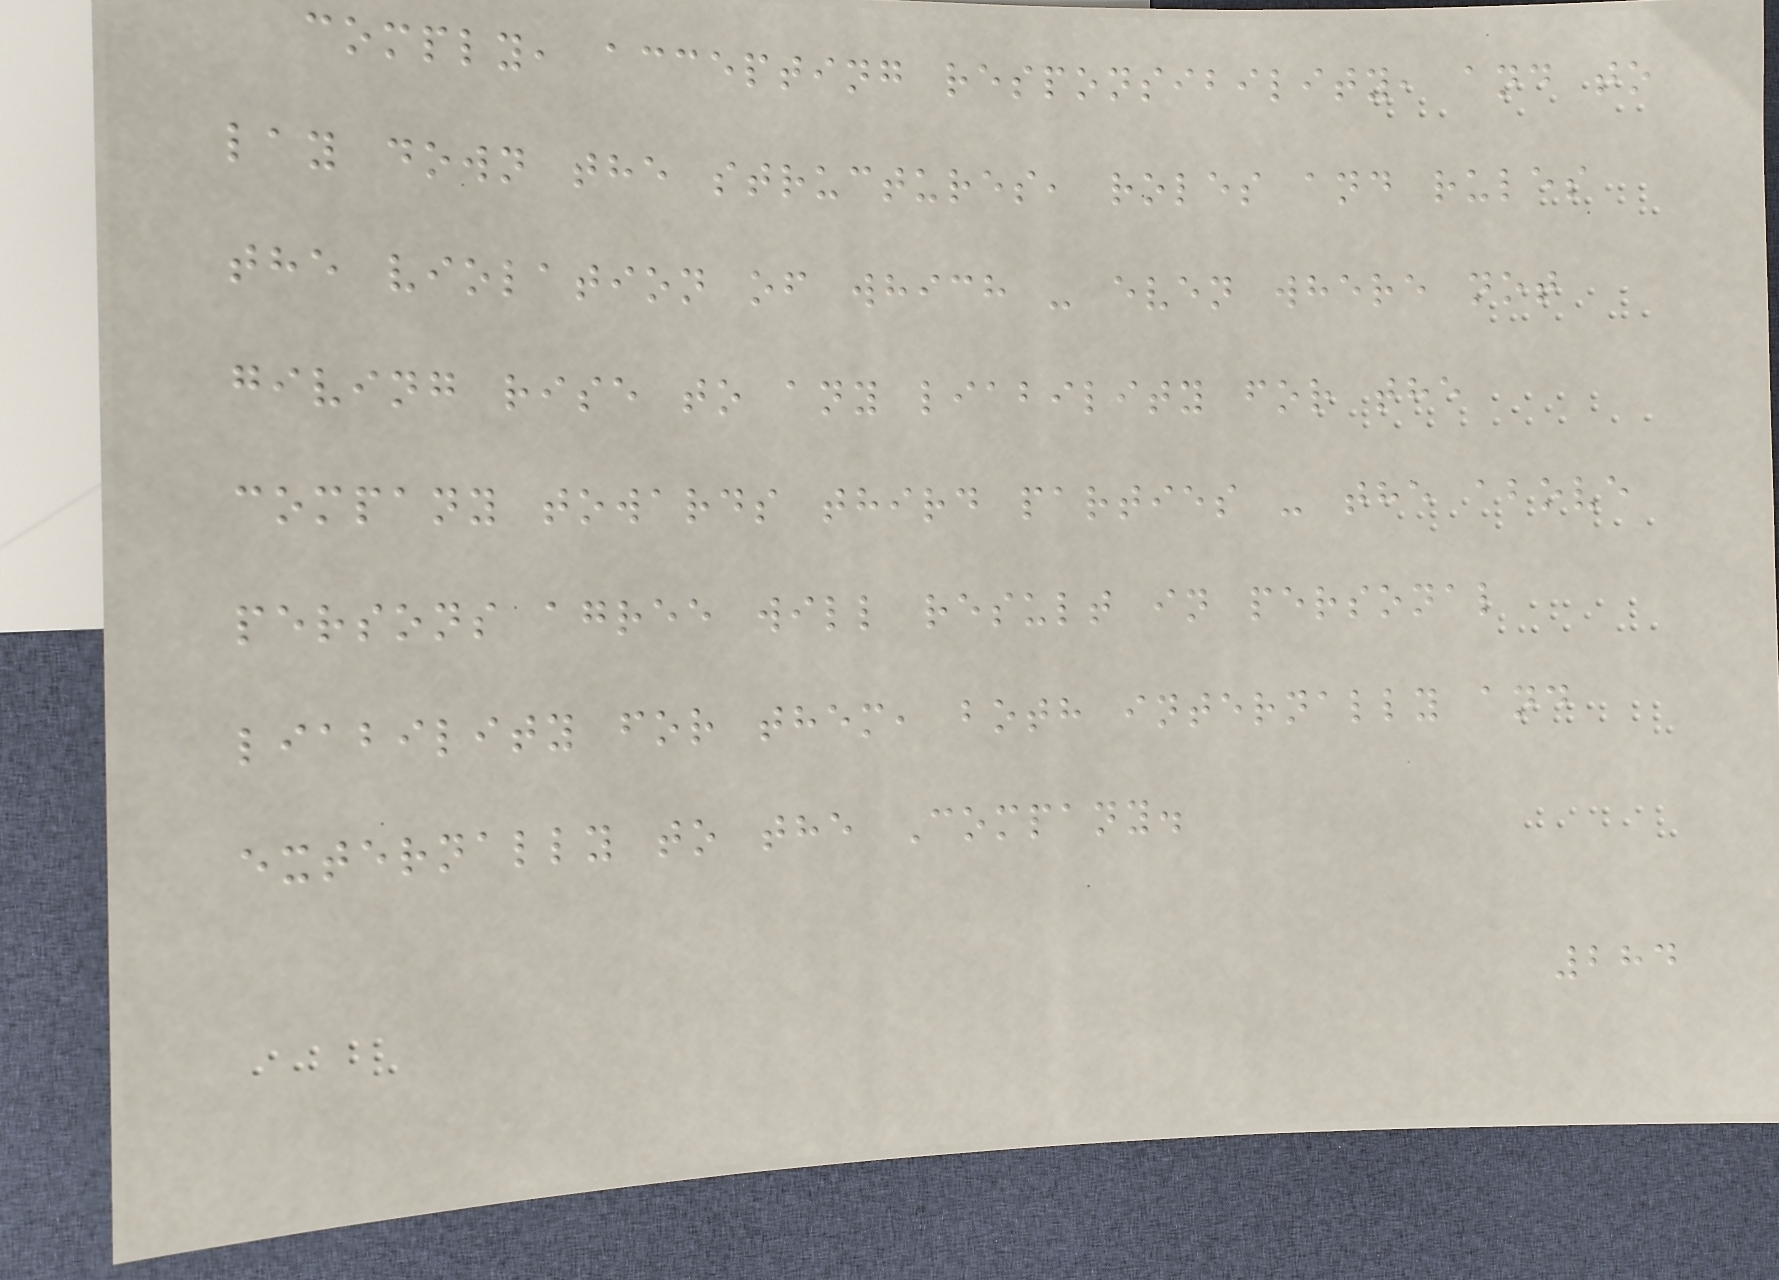comply, accepting responsibility, and to
lay down the structures, roles and rules
the violation of which - even where not
giving rise to any liability for the
company towards third parties - the above
persons agree will result in personal
liability for them, both internally and
externally to the Company.
284
